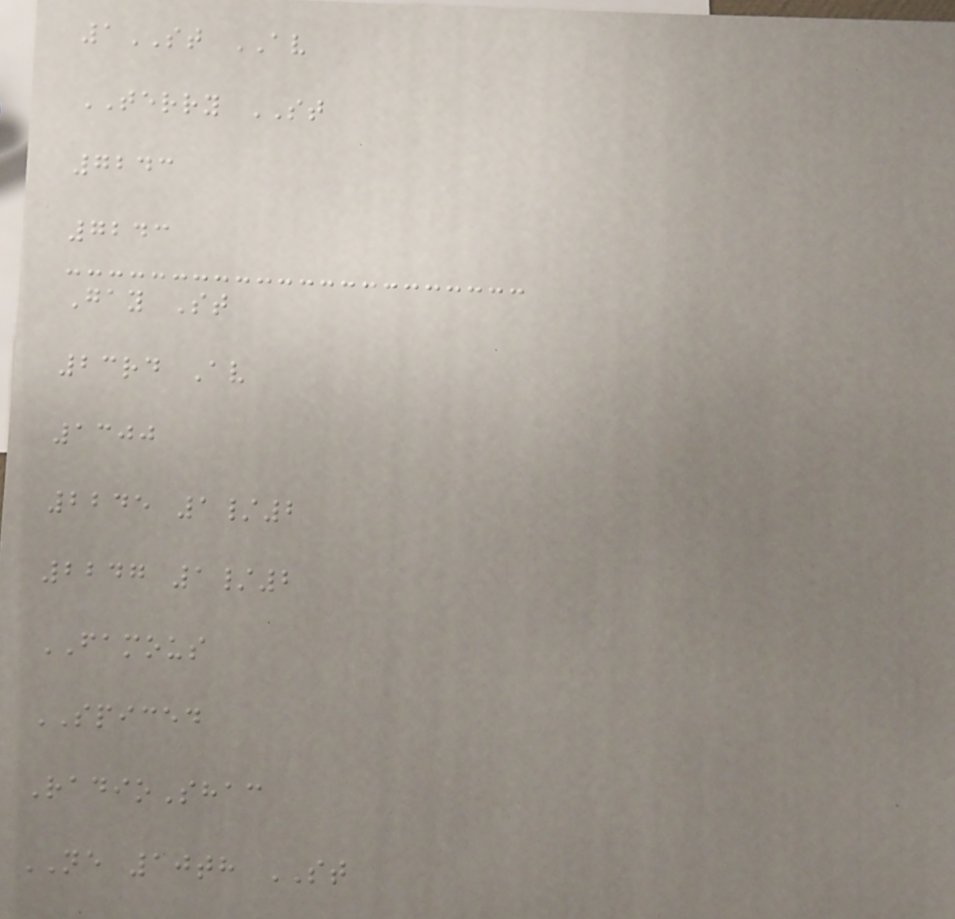1ST AV
TERRY ST
7243
7243
Gay St
23rd Av
1300
2245 1/2
2247 1/2
FAMOUS
SPICED
RadioShac
NE 10th ST
